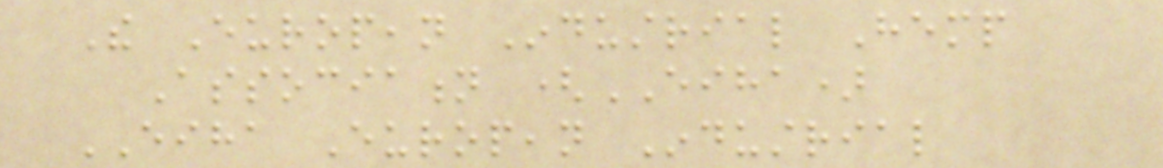The European Industrial Hemp
Association (EIHA)
EIHA European Industrial
